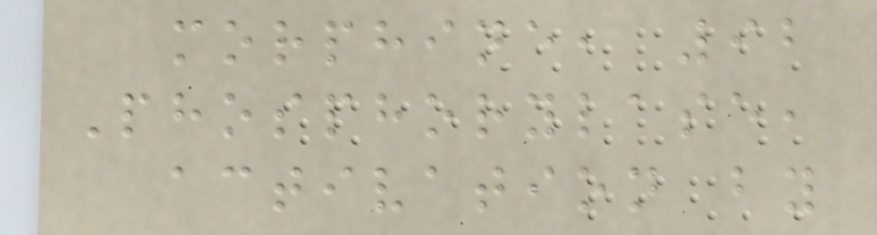morphine, 92
Phosphorylase,
activation by
